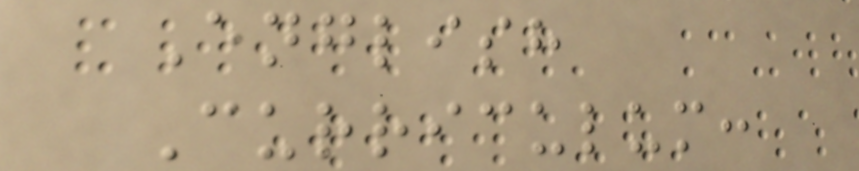English
Curriculum:
